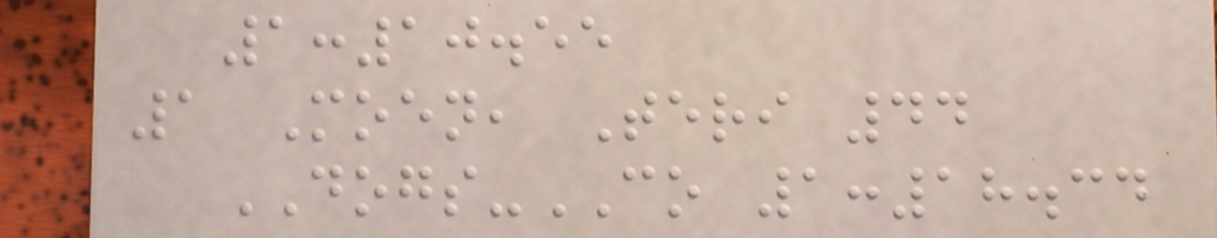1:10.55
1 Moen, Teri 44
DOGS-CO 1:18.34
